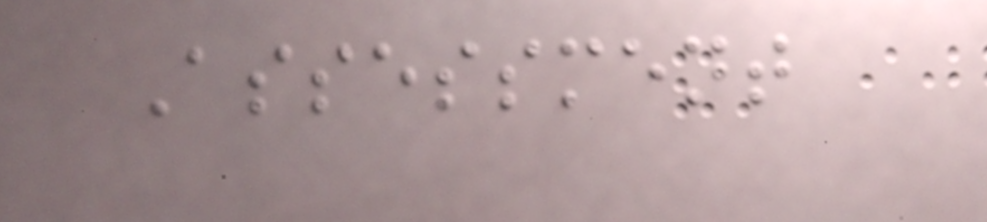Assessment
